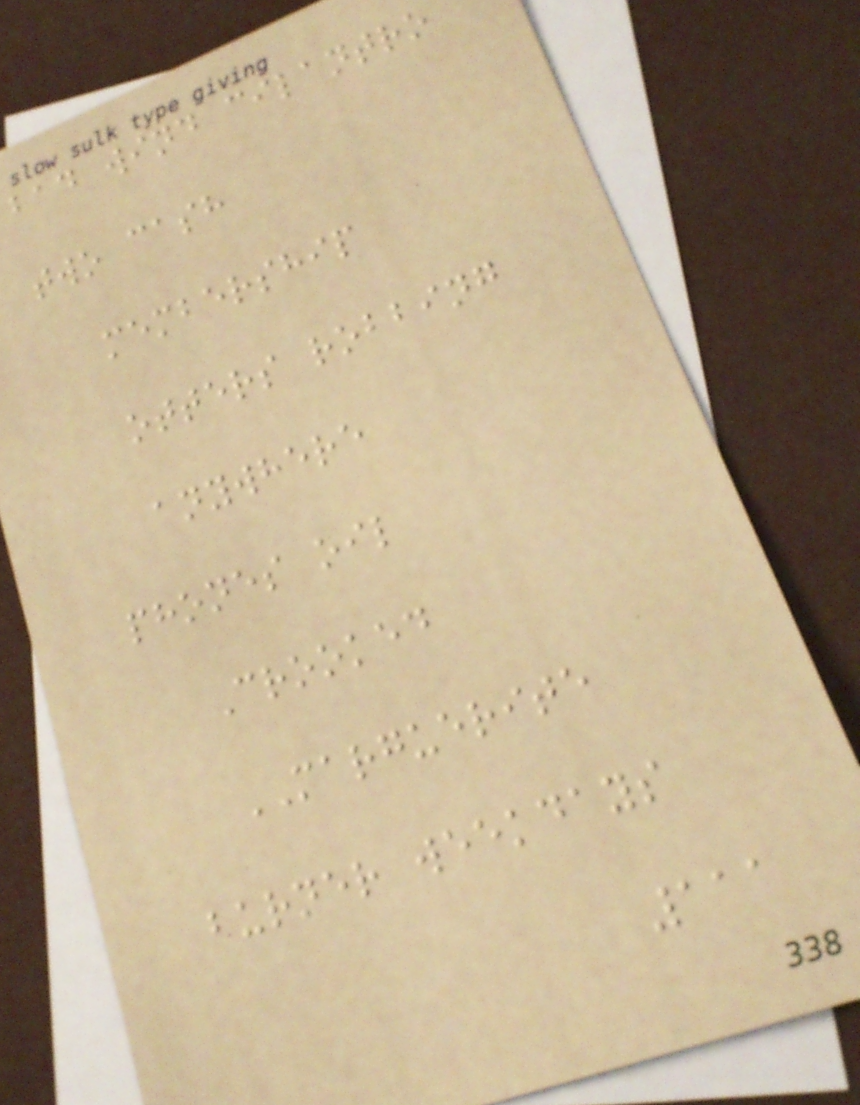bad wind cilantro
two cash
membership
otters robbing
anywhere
phones oil
Crooked
MARGUERITE
burner weekdays
111
